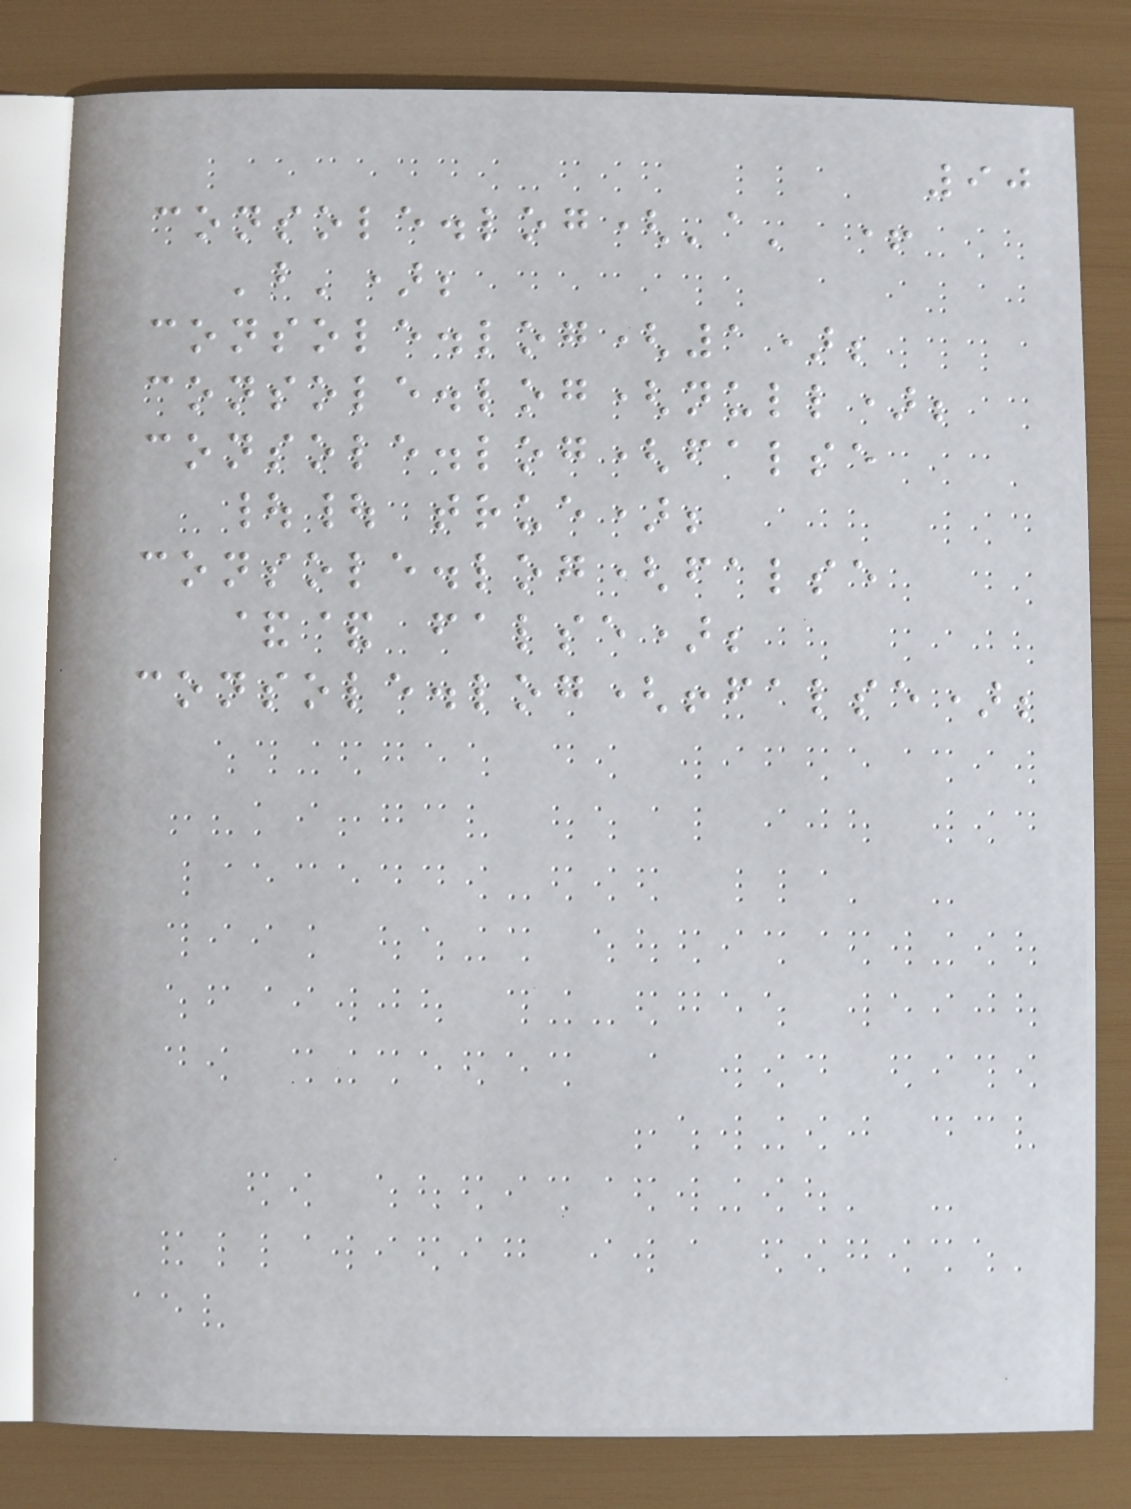90
console.log('a' +
'b');
console.log(1);
console.log(null);
console.log(false
|| true);
console.log(false
&& false);
console.log(!false);
